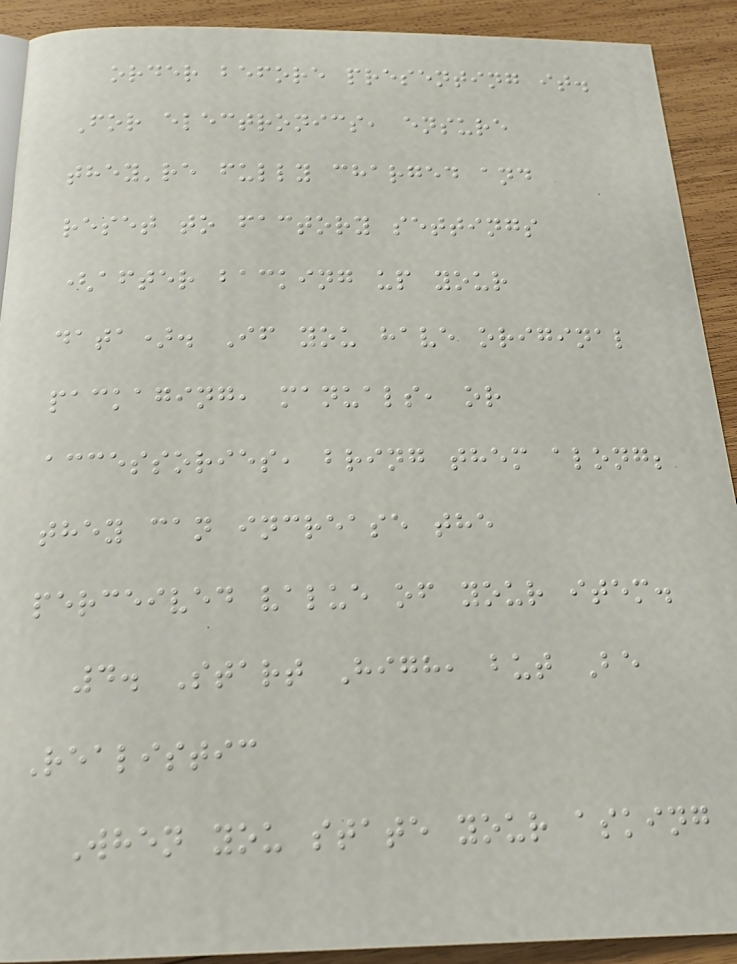order before presenting it.
For electronics, ensure
they're fully charged and
reset to factory settings
(after backing up your
data). If you have original
packaging, manuals, or
accessories, bring them along;
they can increase the
perceived value of your item.
4. Start High, but Be
Realistic
When you state your asking
